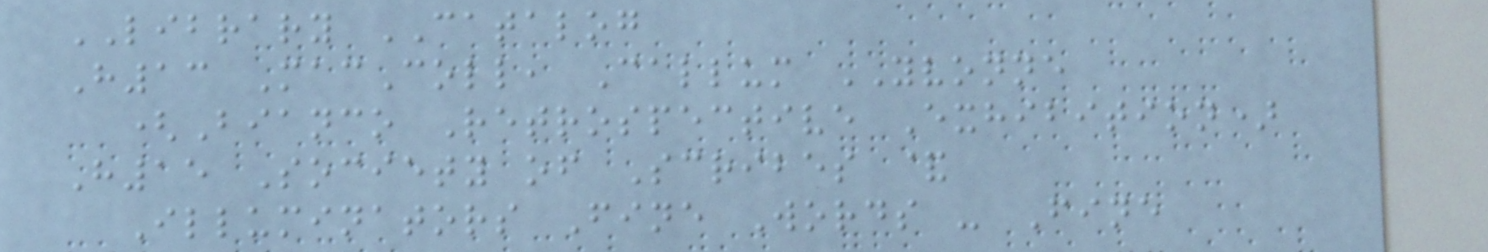LIBRARY CATALOG
H13 MacColl, Callum YVONNE
(Bianco Retrospective Exhibition)
H15 Society of Scribes &
Illuminators Fine Words - Fine
